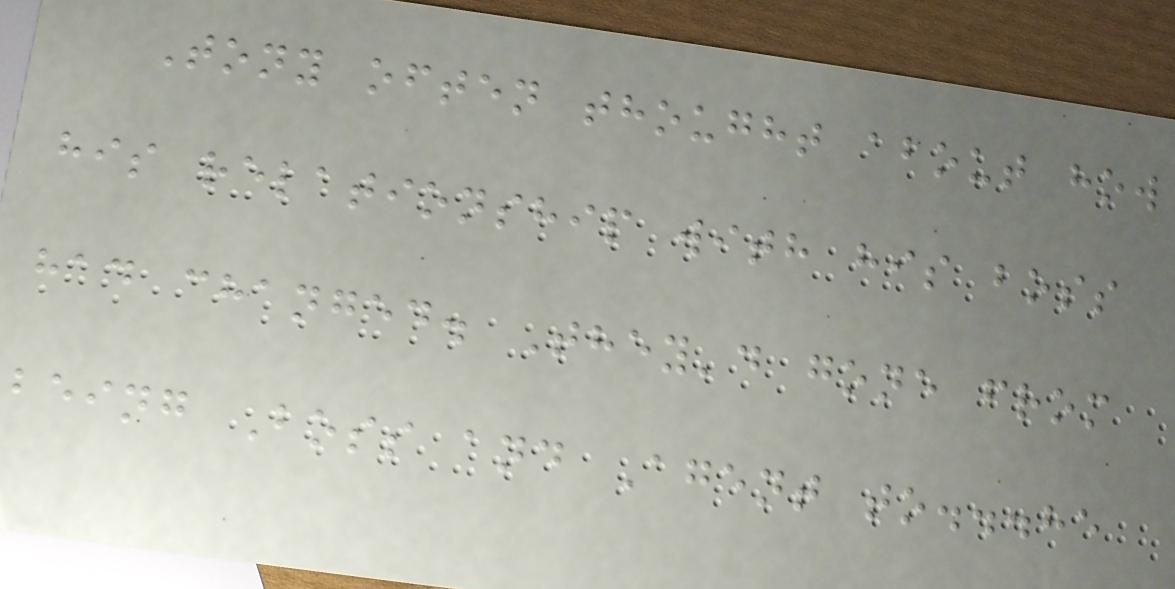Tony often thought about how
his relationship with his boss
had changed. They'd gone from
being Boss and Agent to...he
